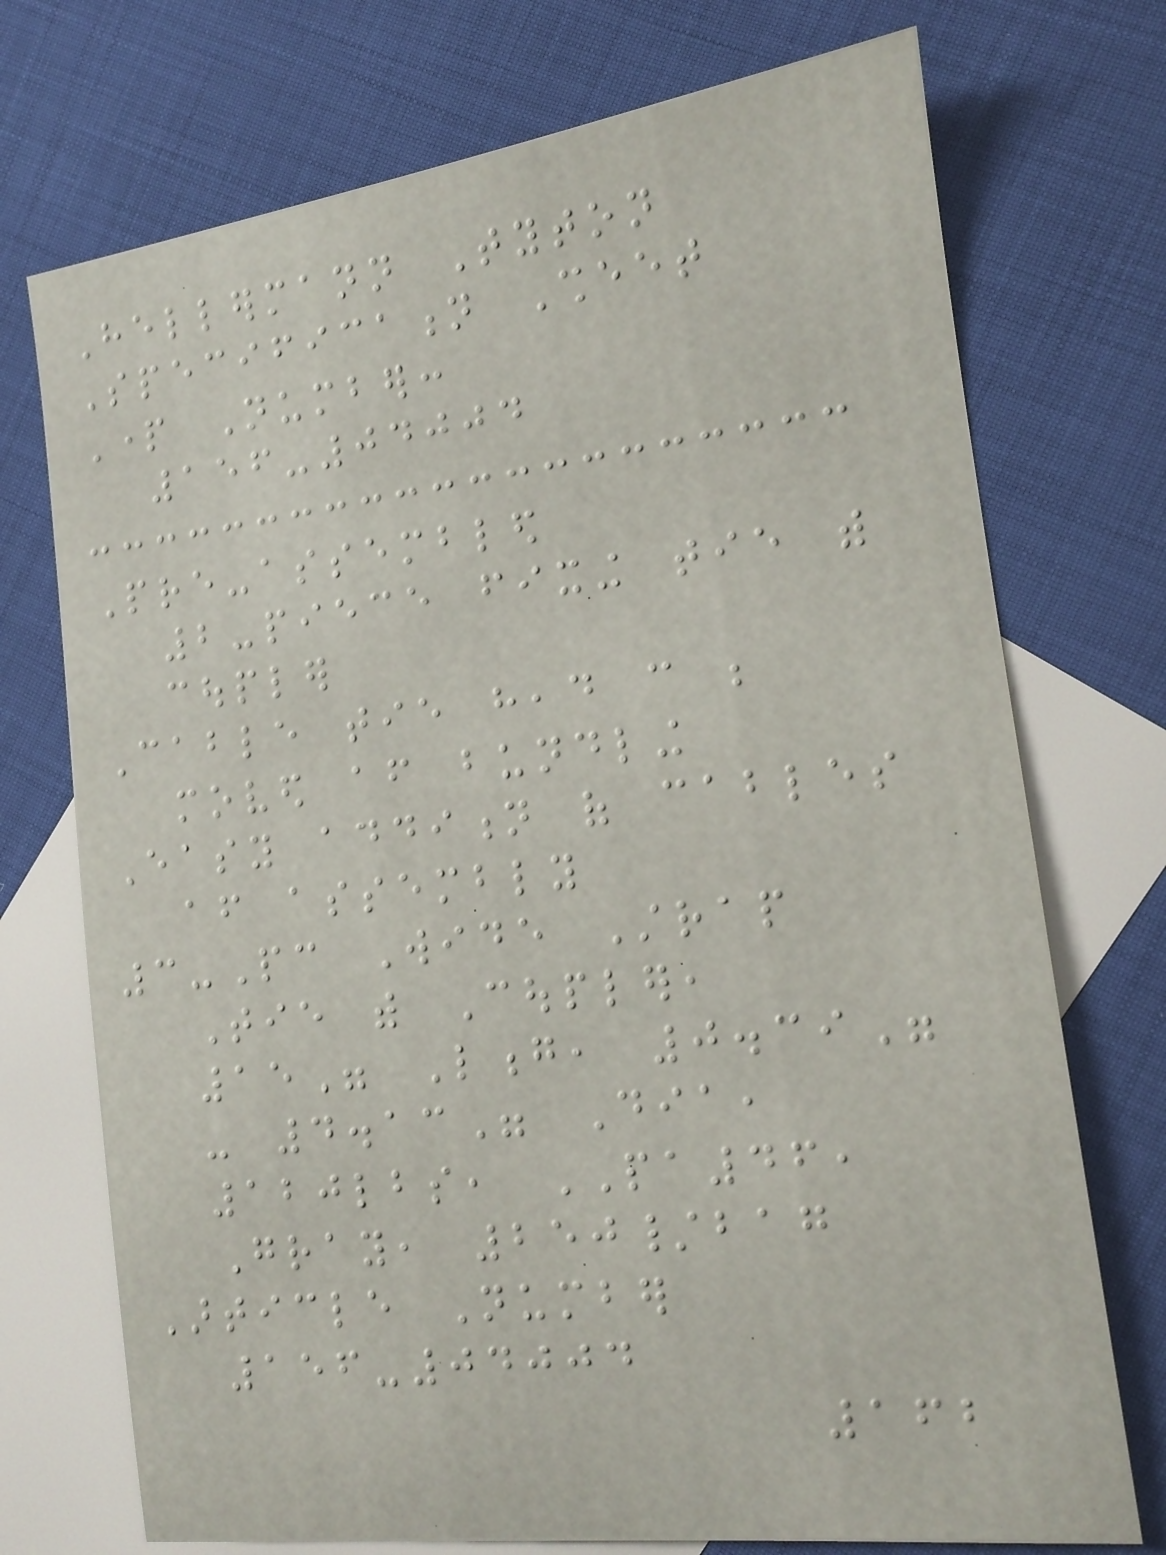Hellermann Tyton
Specification Sheet
Part Number:
156-04004
Pre-assembled
2-piece fixing tie with
coupler
Cable tie head can be
moved after bundling
Easy addition of cables
after assembly
3-Pc Wide Strap
Tie with Coupler,
15" Long, 0.39"
- 4.13" Dia,
120lbs, PA46,
Gray, 250/bag
Article Number
156-04004
162
